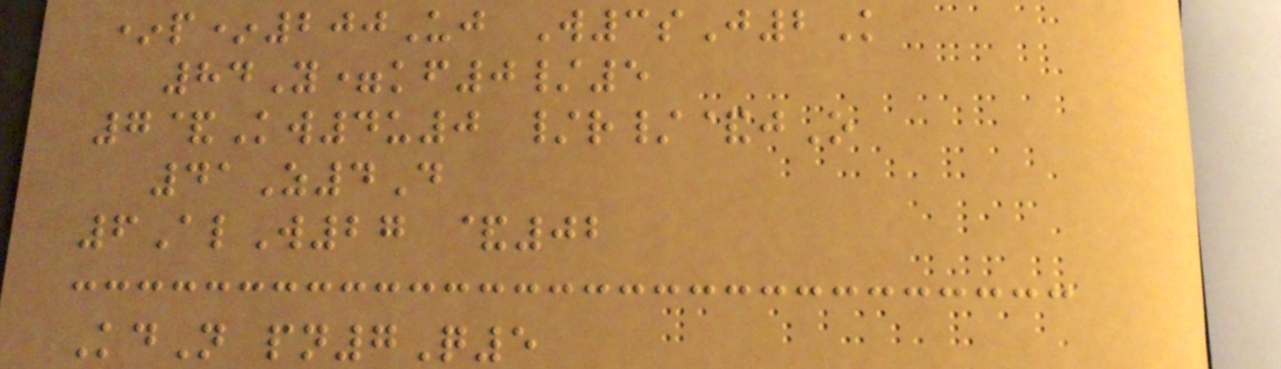*p*200Uj W3sJ2K
84Y=kf0/5
7&Kw4u0 /r/&jO
41Z4D
6AlW27 &02
KdN pn7Q5
